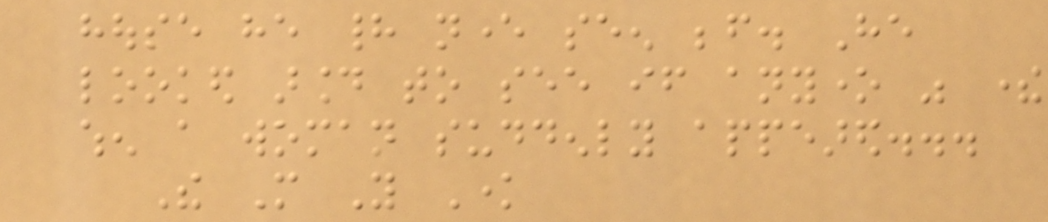house he had never seen before. He
looked around to see if anyone was there
when a woman suddenly appeared...
The More You Know
